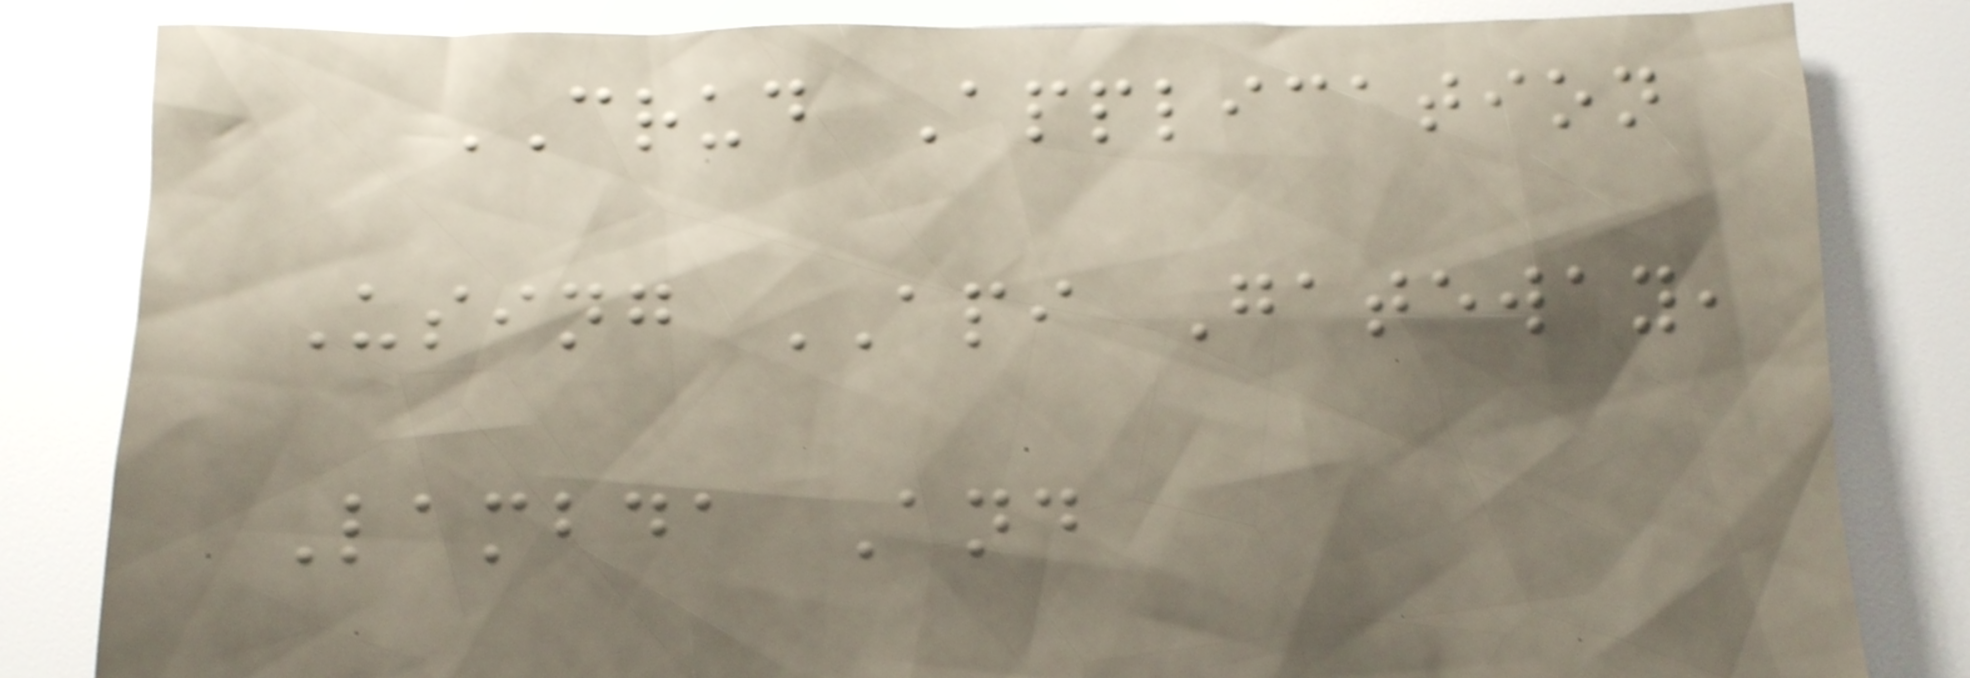CRUD Application
Using API Gateway,
Lambda And
